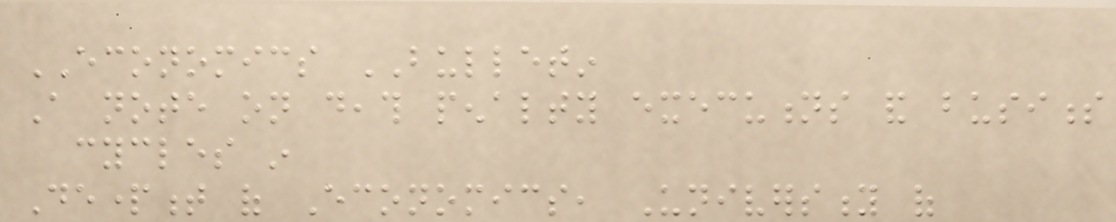ECONOMICS BULLETIN
A note on death penalty executions and business
cycles in
Department of Economics, University of
